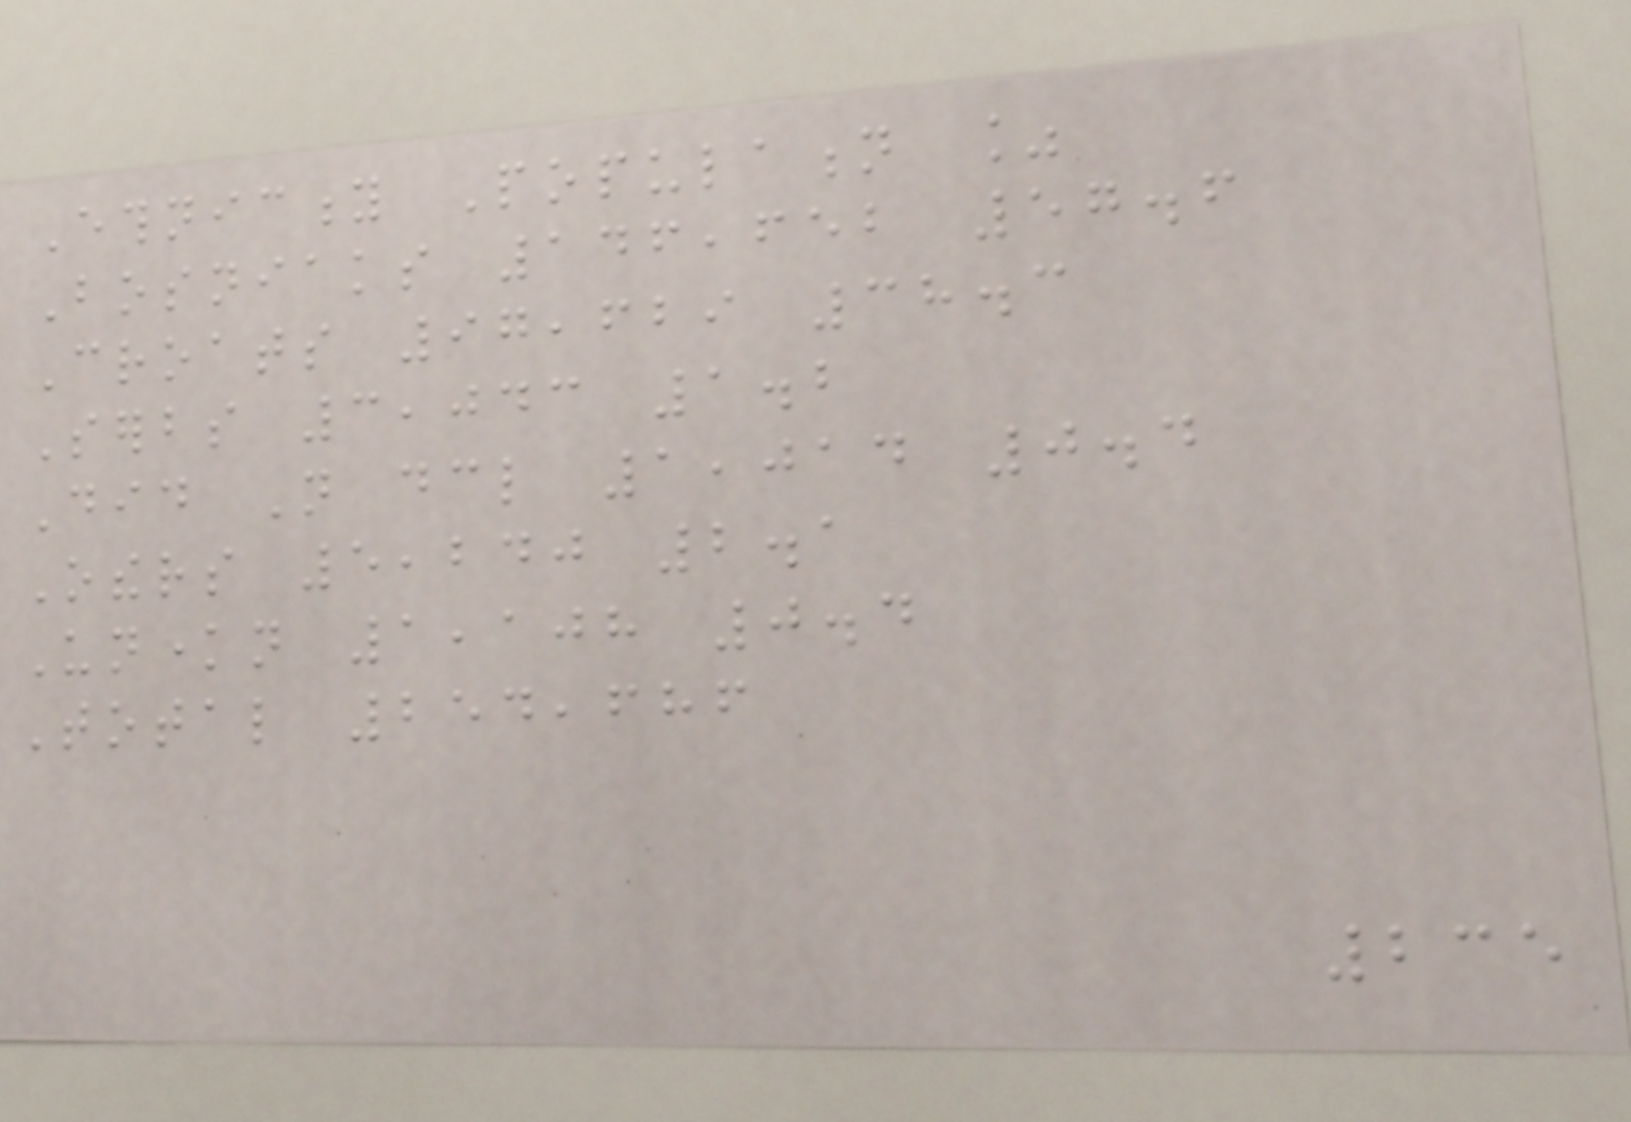Ethnicity Population %
Bosniaks 146,652 57.6
Croats 97,629 38.3
Serbs 3,043 1.2
Did Not declare 1,014 0.4
Others 5,240 2.1
Unknown 1,108 0.4
Total 254,686
235
